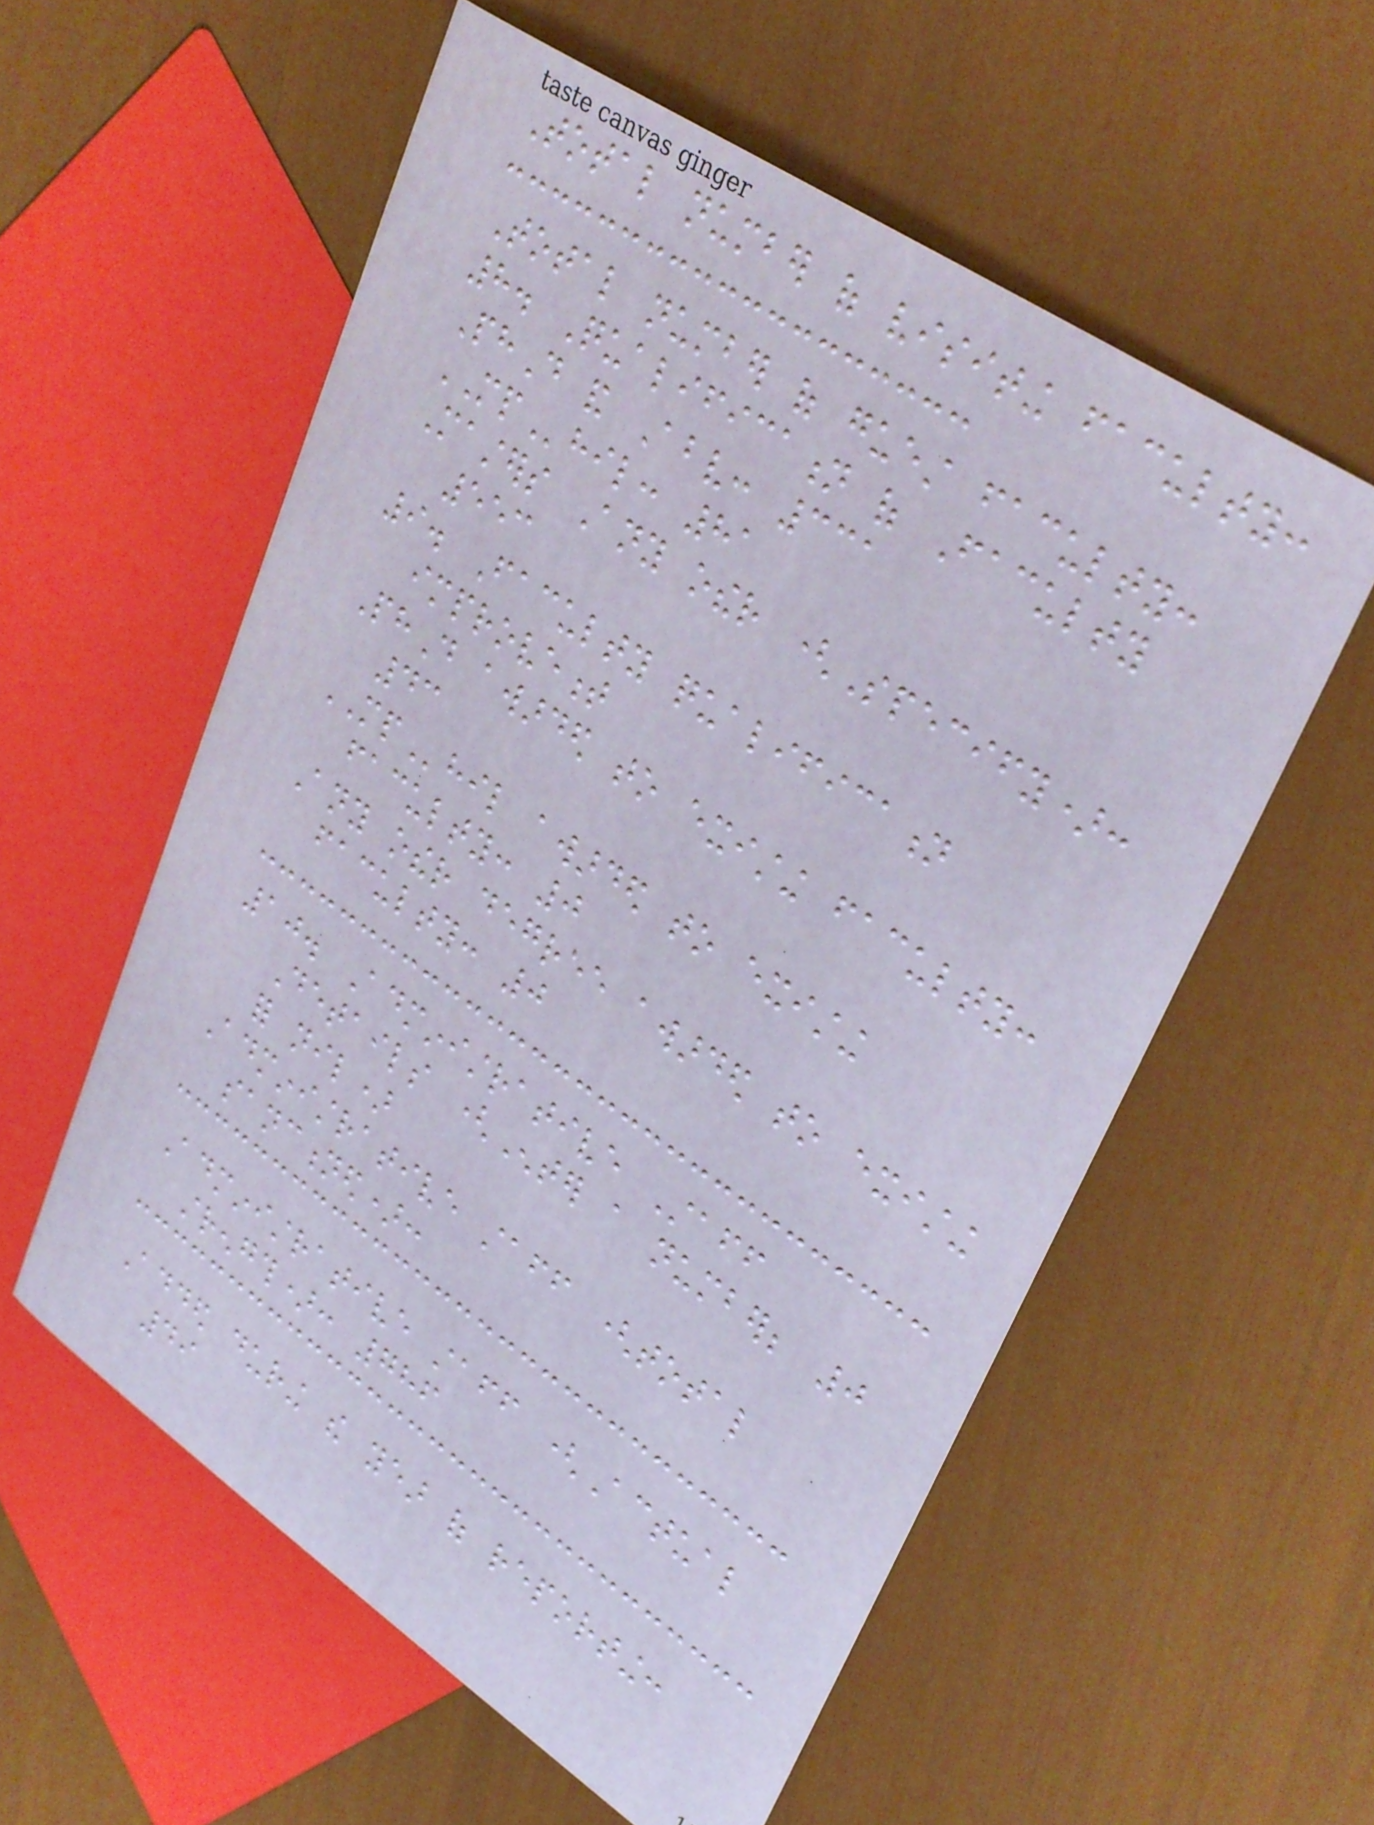Total number of visiting faculty:
Total number of guest faculty:
8. Qualification of Faculty
PhD and Above: 331
MPhil: 81
Masters Any other (Specify):
553
9. Faculty qualification
improvement
PhD awarded to existing faculty:
43
MPhil awarded to existing
faculty: 0
Any other degree awarded to existing
faculty: 0
10. Administrative Staff
Details (Enter a number; 0
for nil)
Administrative staff (total
sanctioned):
Administrative staff (Actual
strength): 786
Added during the year of reporting:
49
